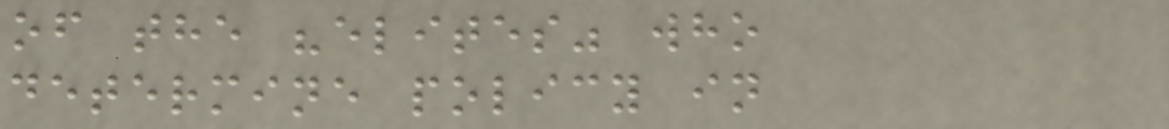of the "elites" who
determine policy in
